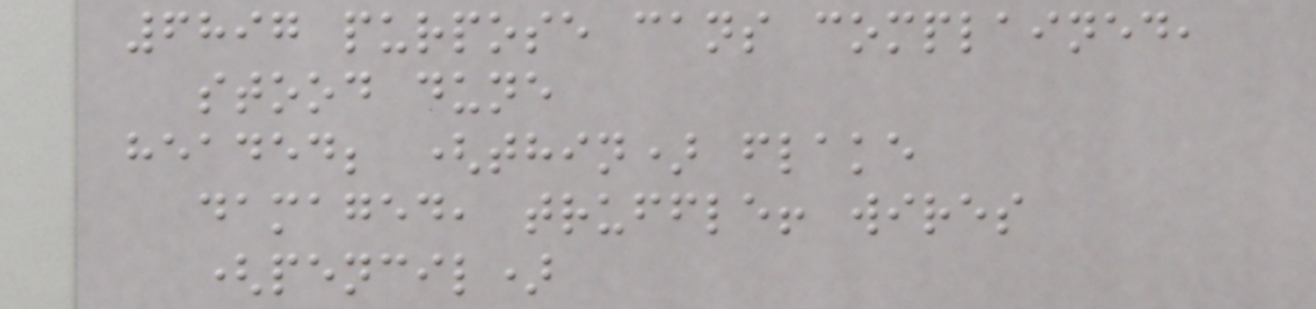6897 purpose cans complained,
stood dune
headed; (thin) flake
damaged, truffle! wires
(pencil)
